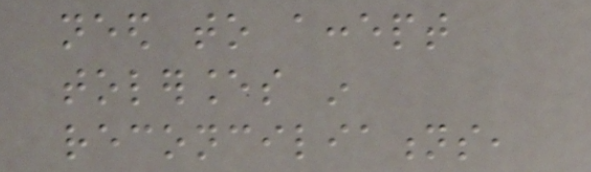need to accept
tolerances in
reconciliations,
